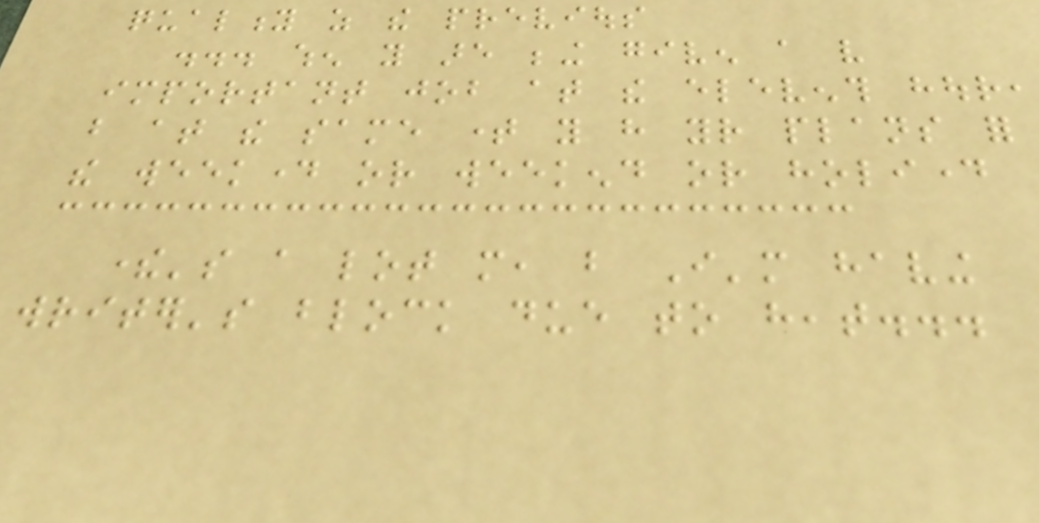quality as the previous
... when you are being given a very
important job at the eleventh hour,
but at the same time you have your plans for
the weekday or weekend or holiday
there's a lot more, but I'm having
writer's block due to heat...
